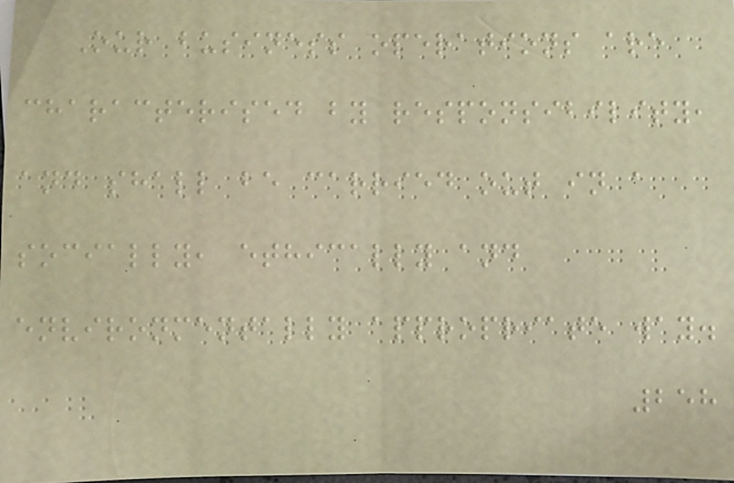Our business operations are
characterised by responsibility,
and shall be carried out in a
socially, ethically and
environmentally appropriate way.
258
